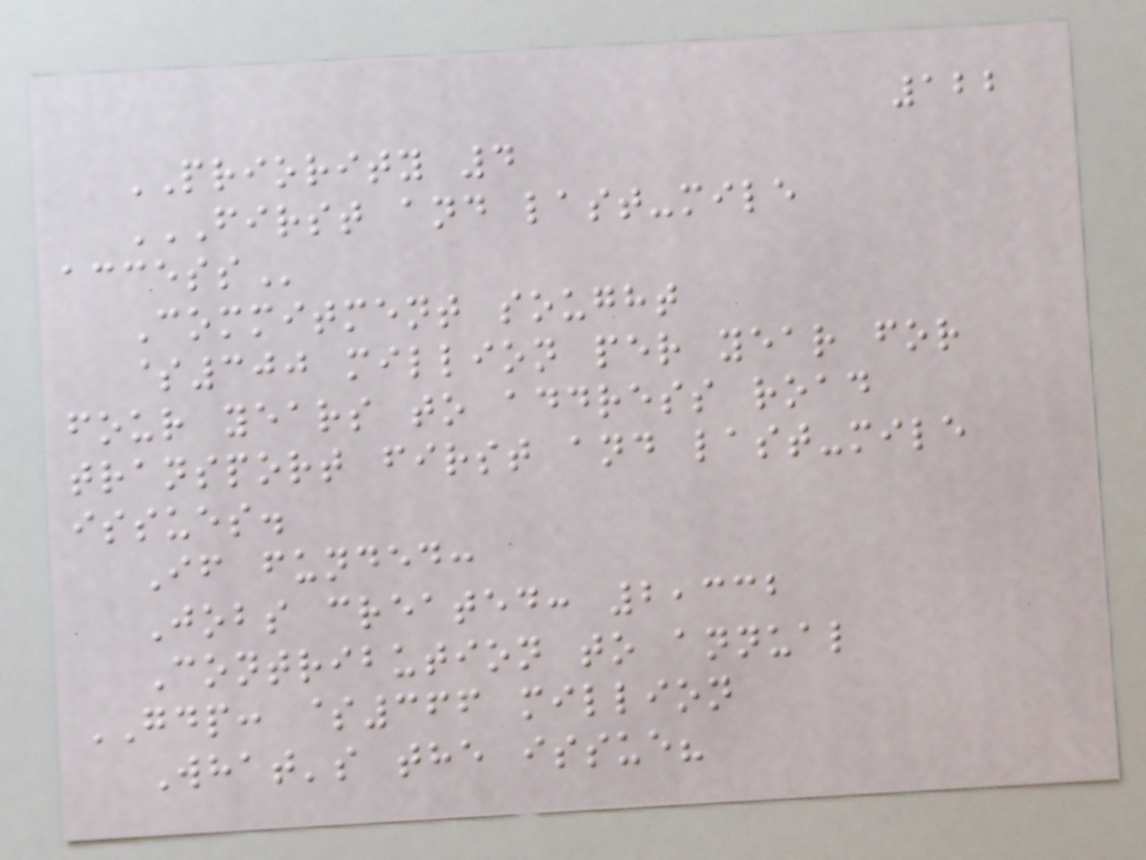122
PRIORITY 4
FIRST AND LAST-MILE
ACCESS
Commitment sought
$300 million per year for
four years to address road
transport first and last-mile
issues.
If funded:
Jobs created: 2,332
Contribution to annual
GDP: $366 million
What's the issue?
